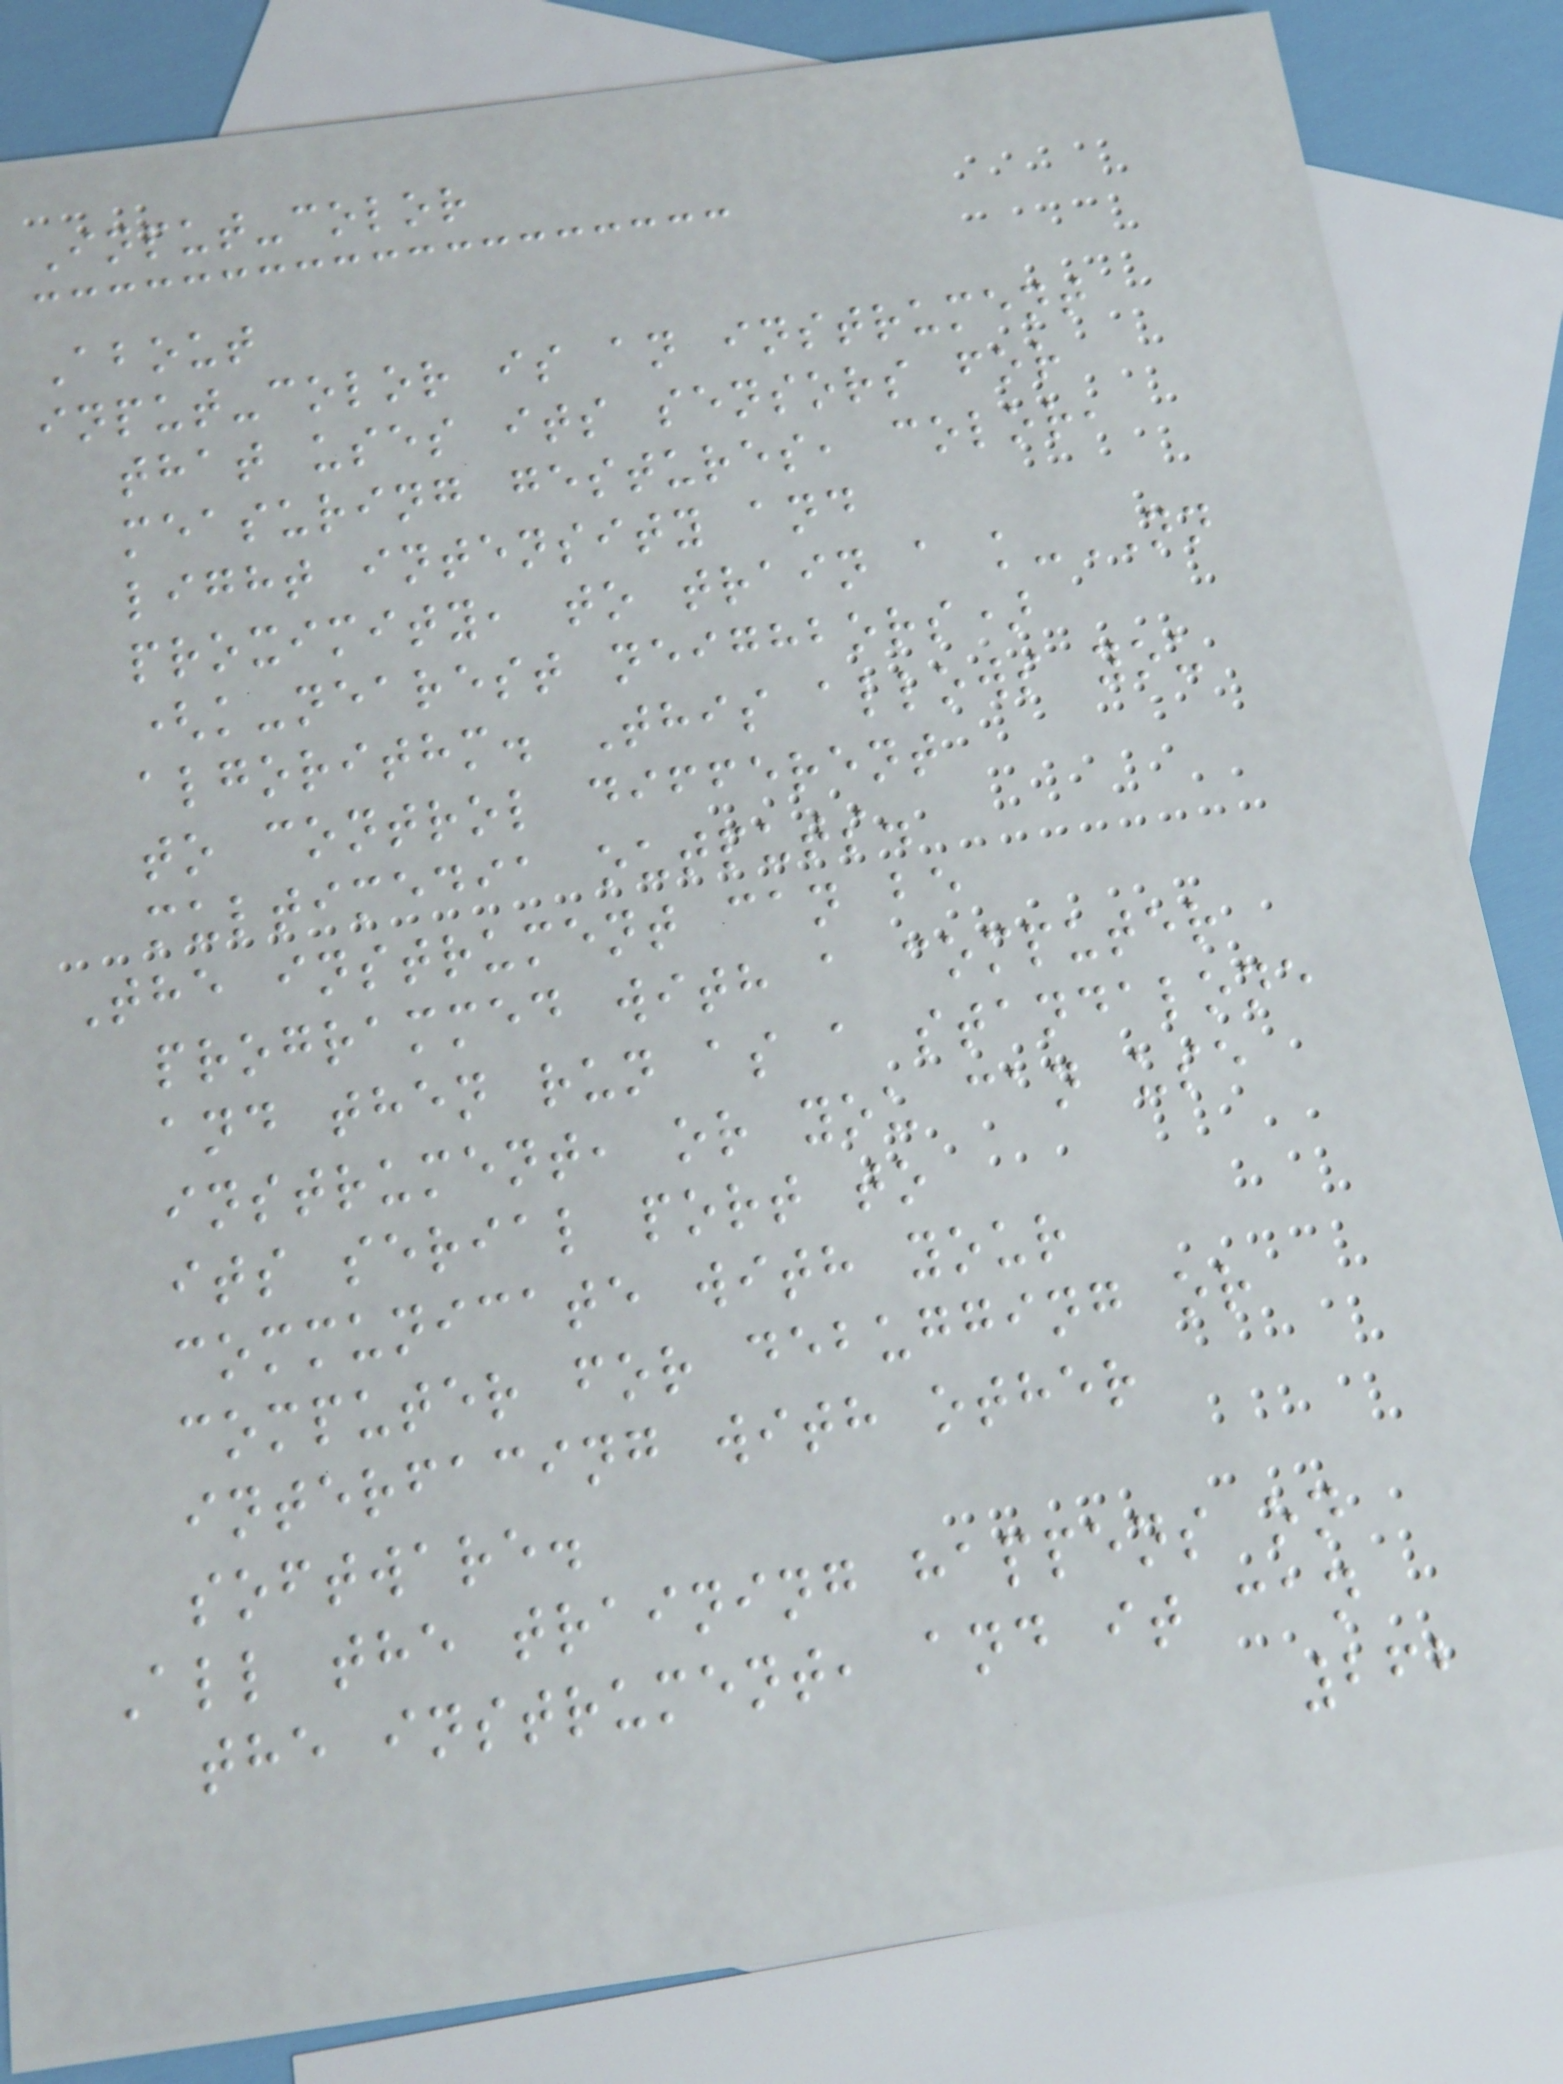Input-color
About
input-color is an instrument
that uses its sensors for
measuring gestures, color,
light intensity and
proximity, to train a k-NN
(k-nearest neighbors)
algorithm. This allows you
to control different
multimedia outputs.
The instrument can be
programmed with a computer
and then run as a standalone
instrument, or you can use
its serial port to
communicate with your
computer for debugging or
interfacing with other
software.
All the training happens on
the instrument, and it can
262
